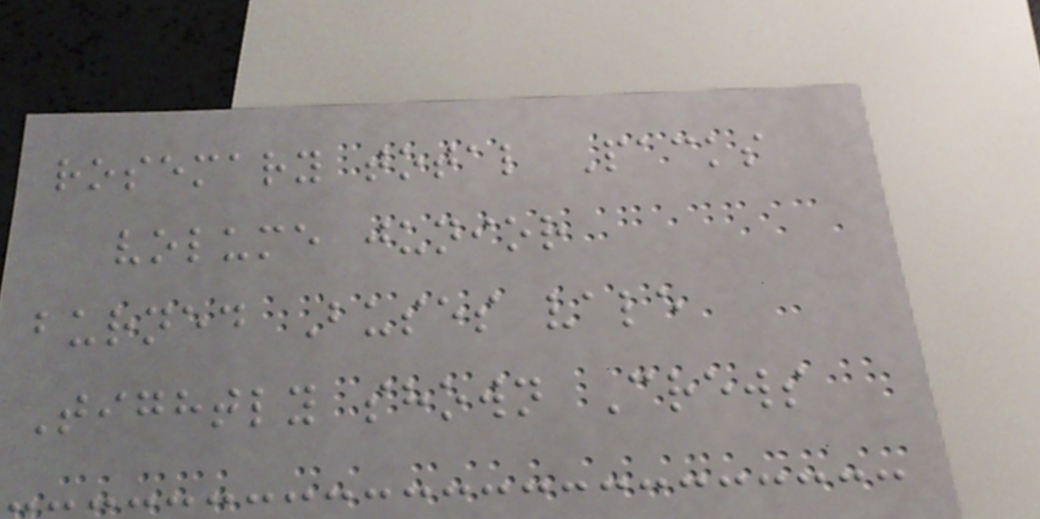rosemary total Packs
volume junior
burned Buses vale
Tightly shown Crews
